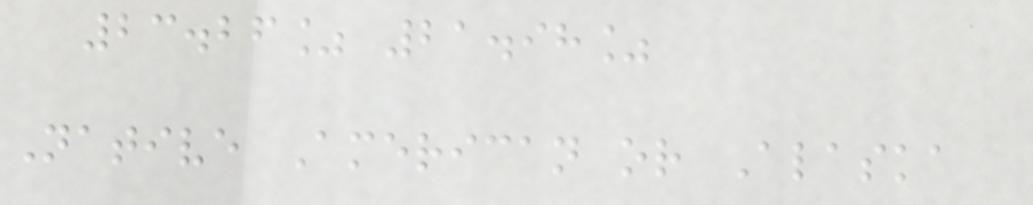23.26% 21.98%
Native American or Alaska
